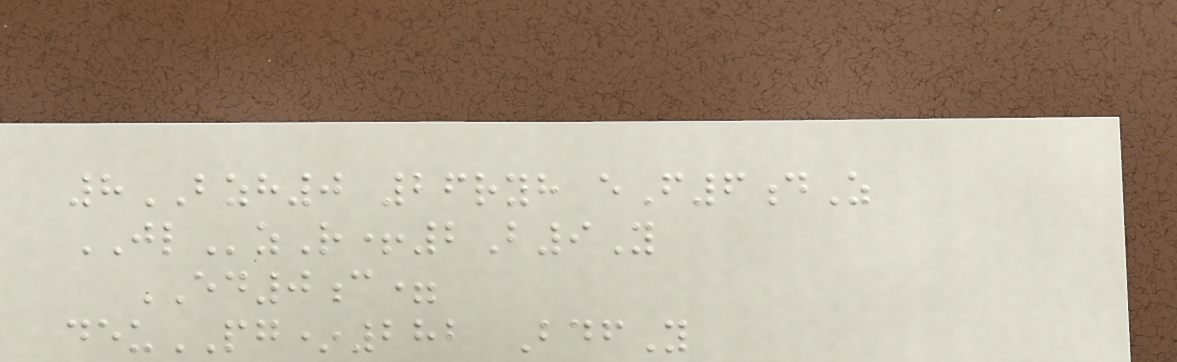8BZH0 26ryh eF6dZ
JLzR+2B9Y
ED0c=
deuPG*282 BdfY
